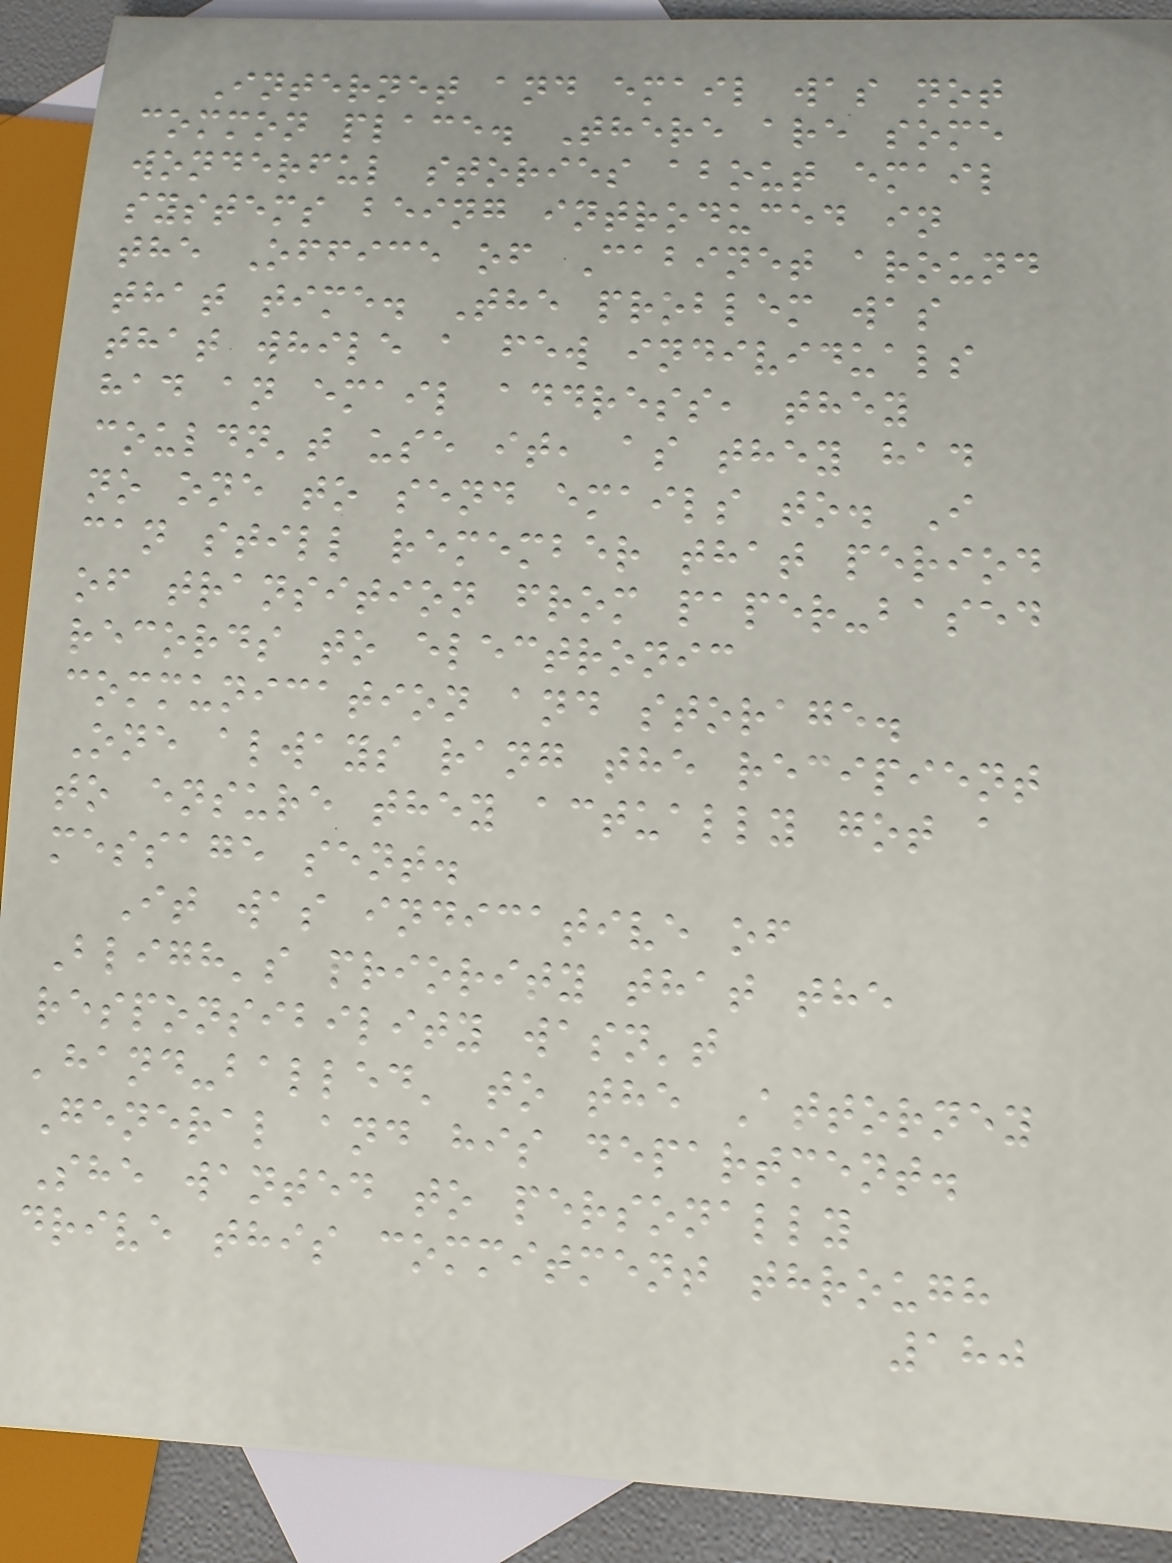Internet and email was not
common place. There are some
wonderful stories about email
systems being introduced in
the Office of Cabinet around
that time. The problem was
that while a few individuals
had an email address, they
couldn't use it, as they had
no one to send emails to. I
can still remember that period
of transition from paper-based
records to electronic
communication and storage.
One always rang the recipient
to ensure they actually got a
message sent.
It was indicative of
Bligh's priority that the
responsibility wasn't
'hand-balled' to the Attorney
General and his department.
She wanted to personally
drive this commitment through
180
